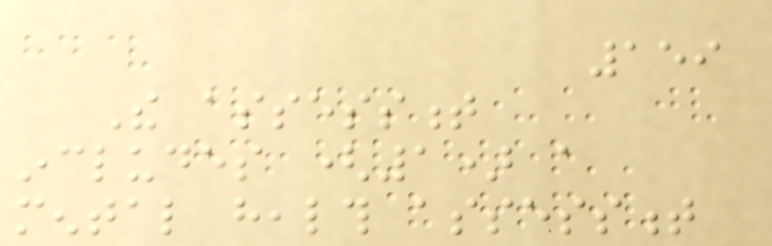159
The assessment
includes (1) a
mental health assessment
